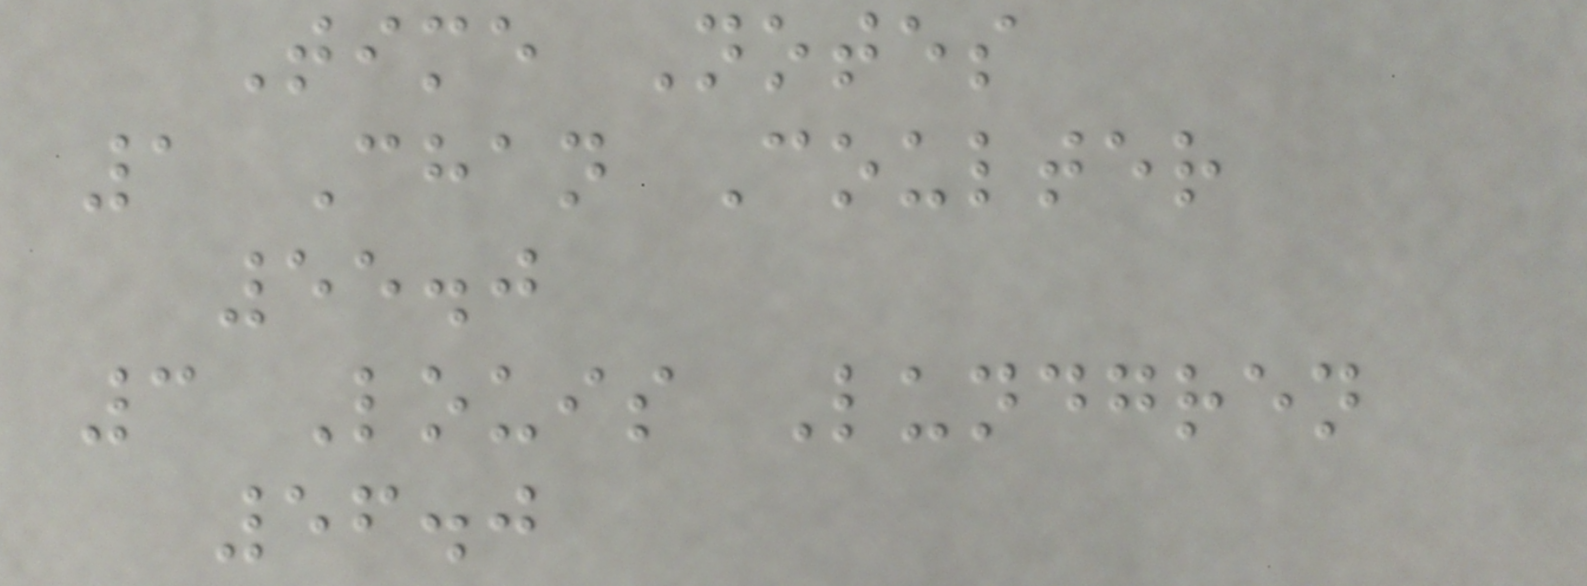Time Notes
1 Chan Coulter
55.0
3 Louis Lundgren
56.0
